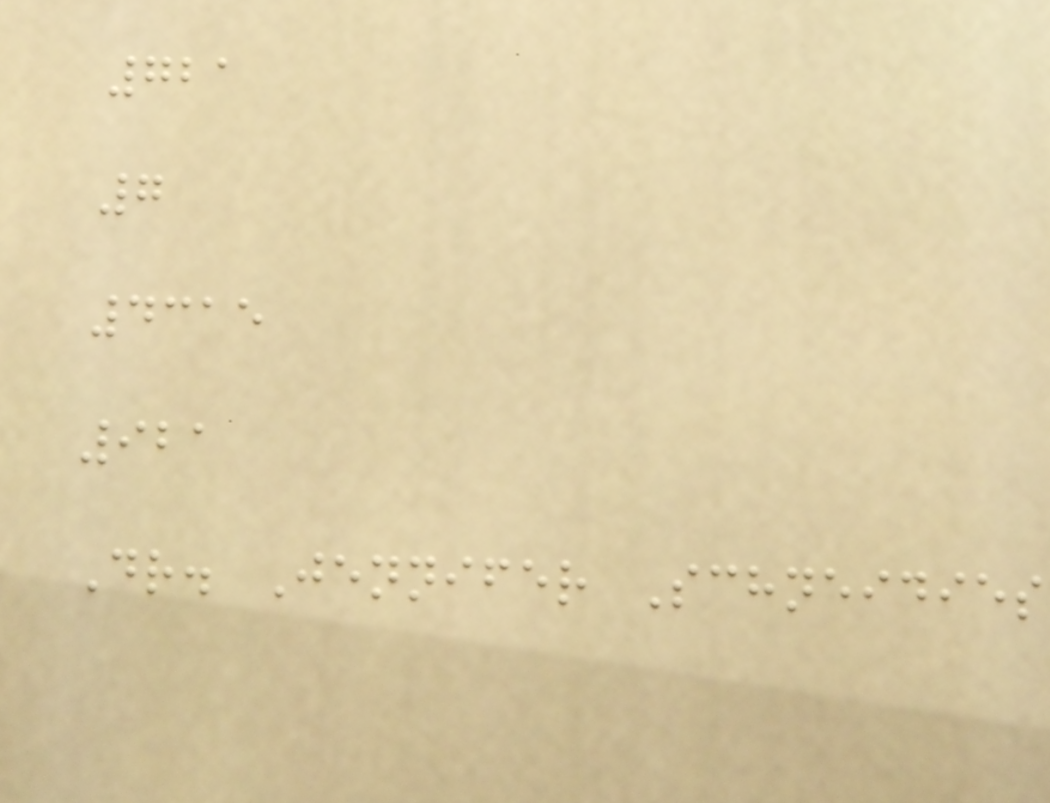721
7
4315
921
Dr. Jennifer Schneidies
